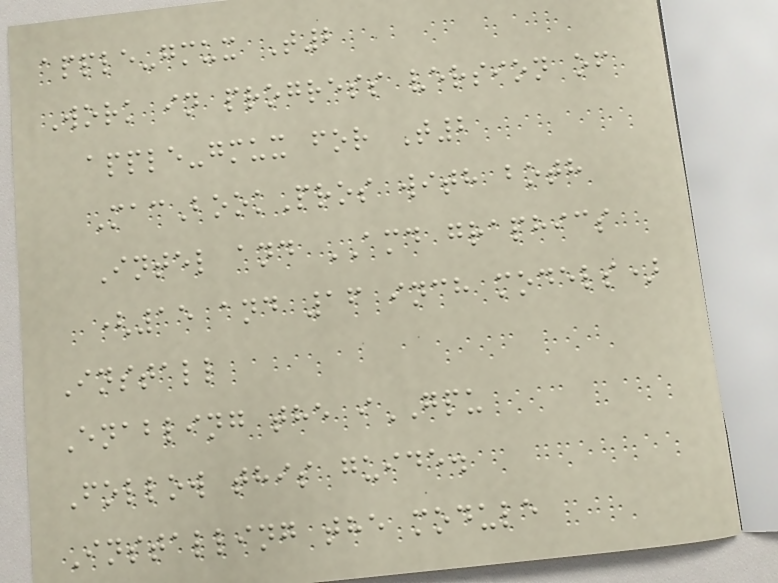apple-gmux T2
Work in progress version of
apple-gmux for T2
MacBookPros with both
Intel and AMD graphics
(15 and 16 inch models)
Install
Enabling the iGPU
Follow this guide.
Installing the module
